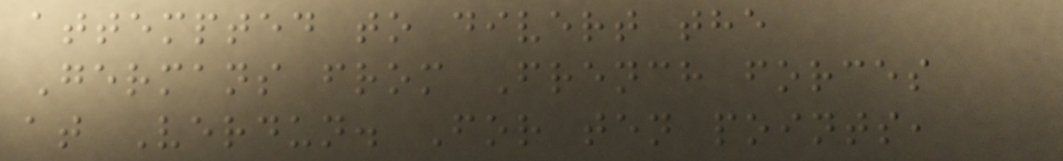attempted to divert the
Germans from French forces
at Verdun. For ten points,
